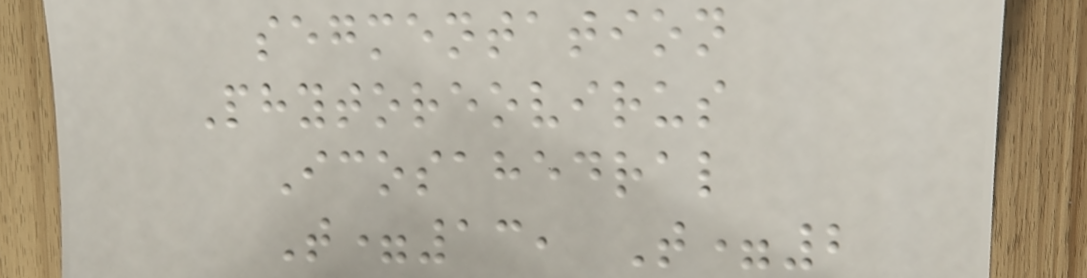segmentation
Phytoreovirus
Icosahedral
T=13, T=2
